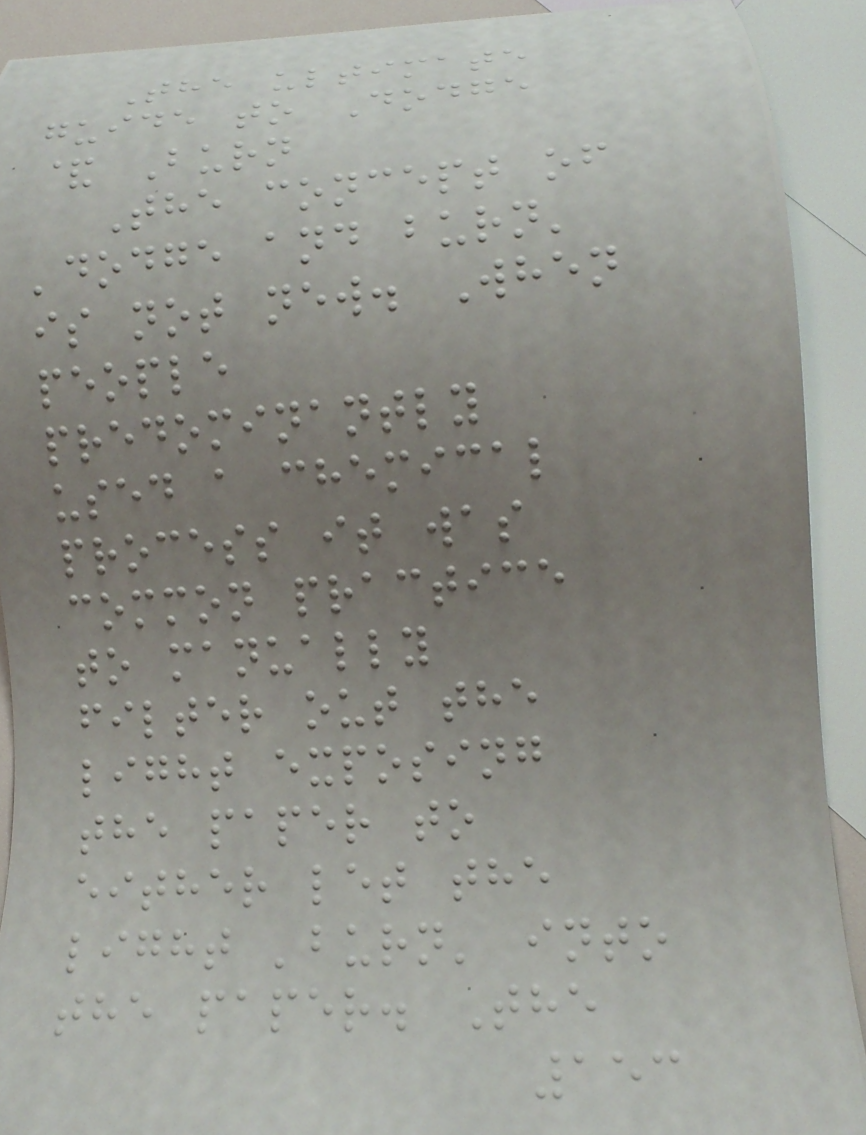The ultimate
guide to Dodge
& Burn
The concept of
'dodge and burn'
is not new. When
people
predominantly
used a chemical
process it was
common practice
to manually
filter out the
light exposing
the paper to
either let the
light 'burn' into
the paper. The
153
